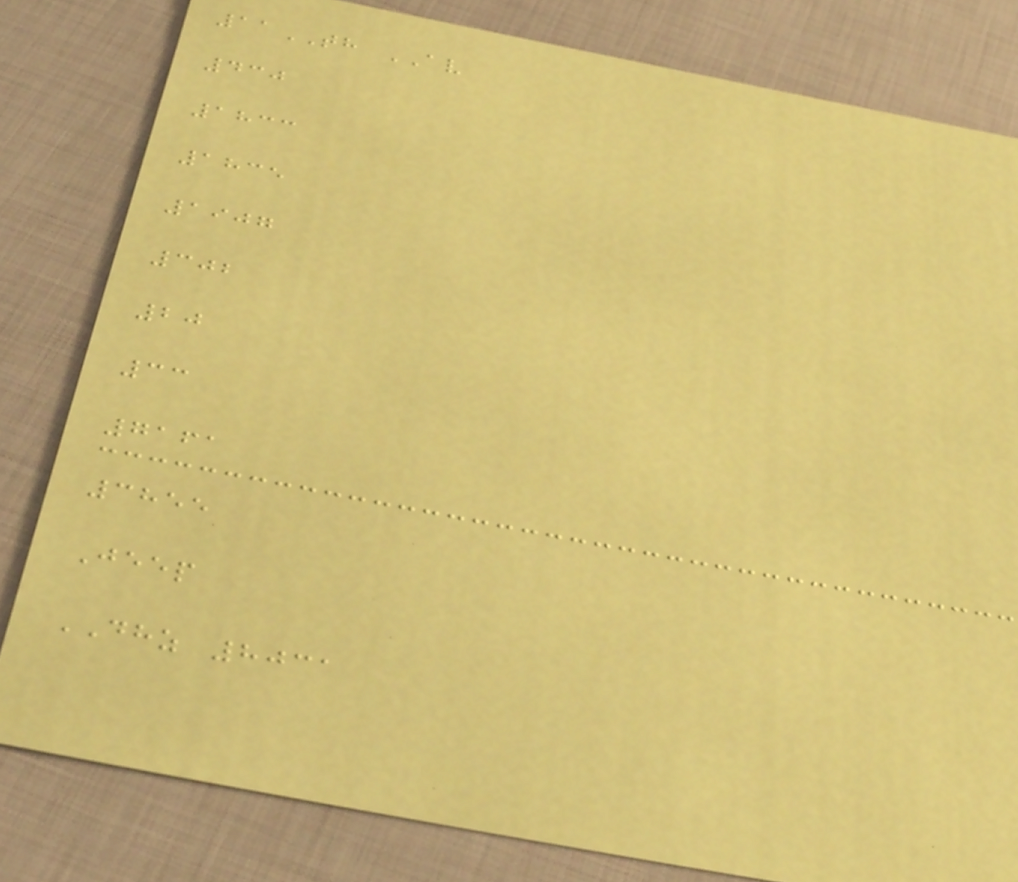11TH AV
430
1833
1835
1907
302
20
33
7161
3855
Jeep
DHZ 8031
